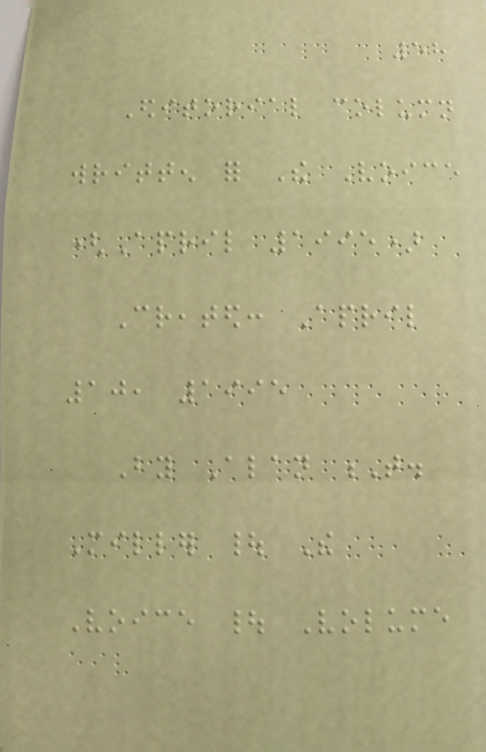58
Editorial column
written for The Voice
(April 1995)
Created: April
10, 1995
By Alan T.
Miller | The
Voice | Volume
